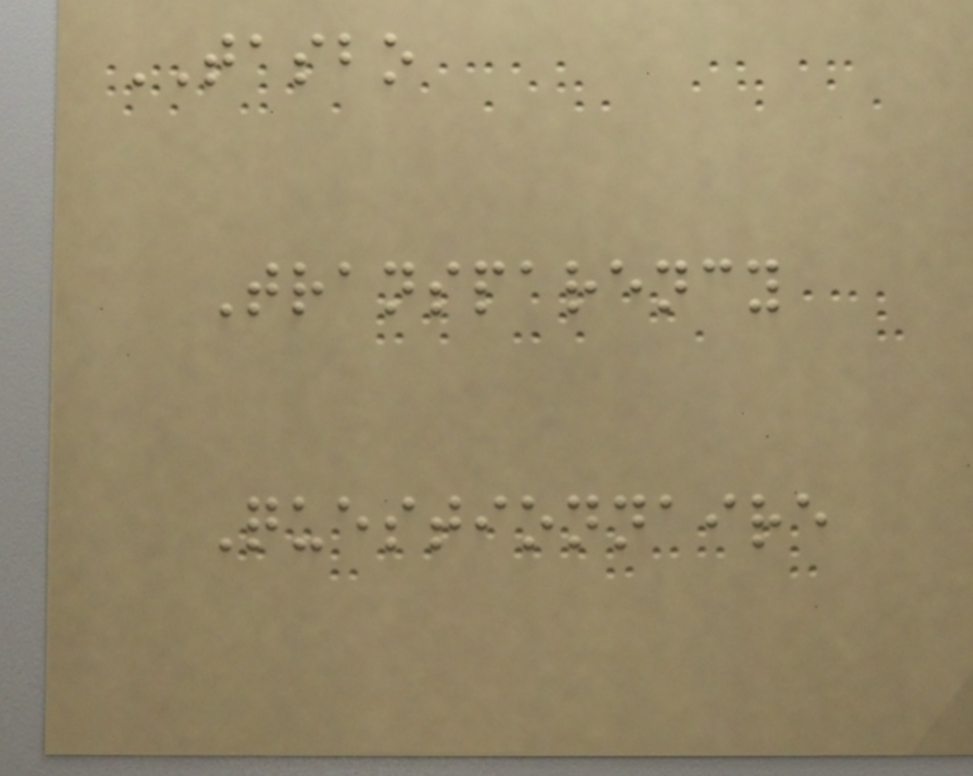TASBO
Transparency
Questionnaire
